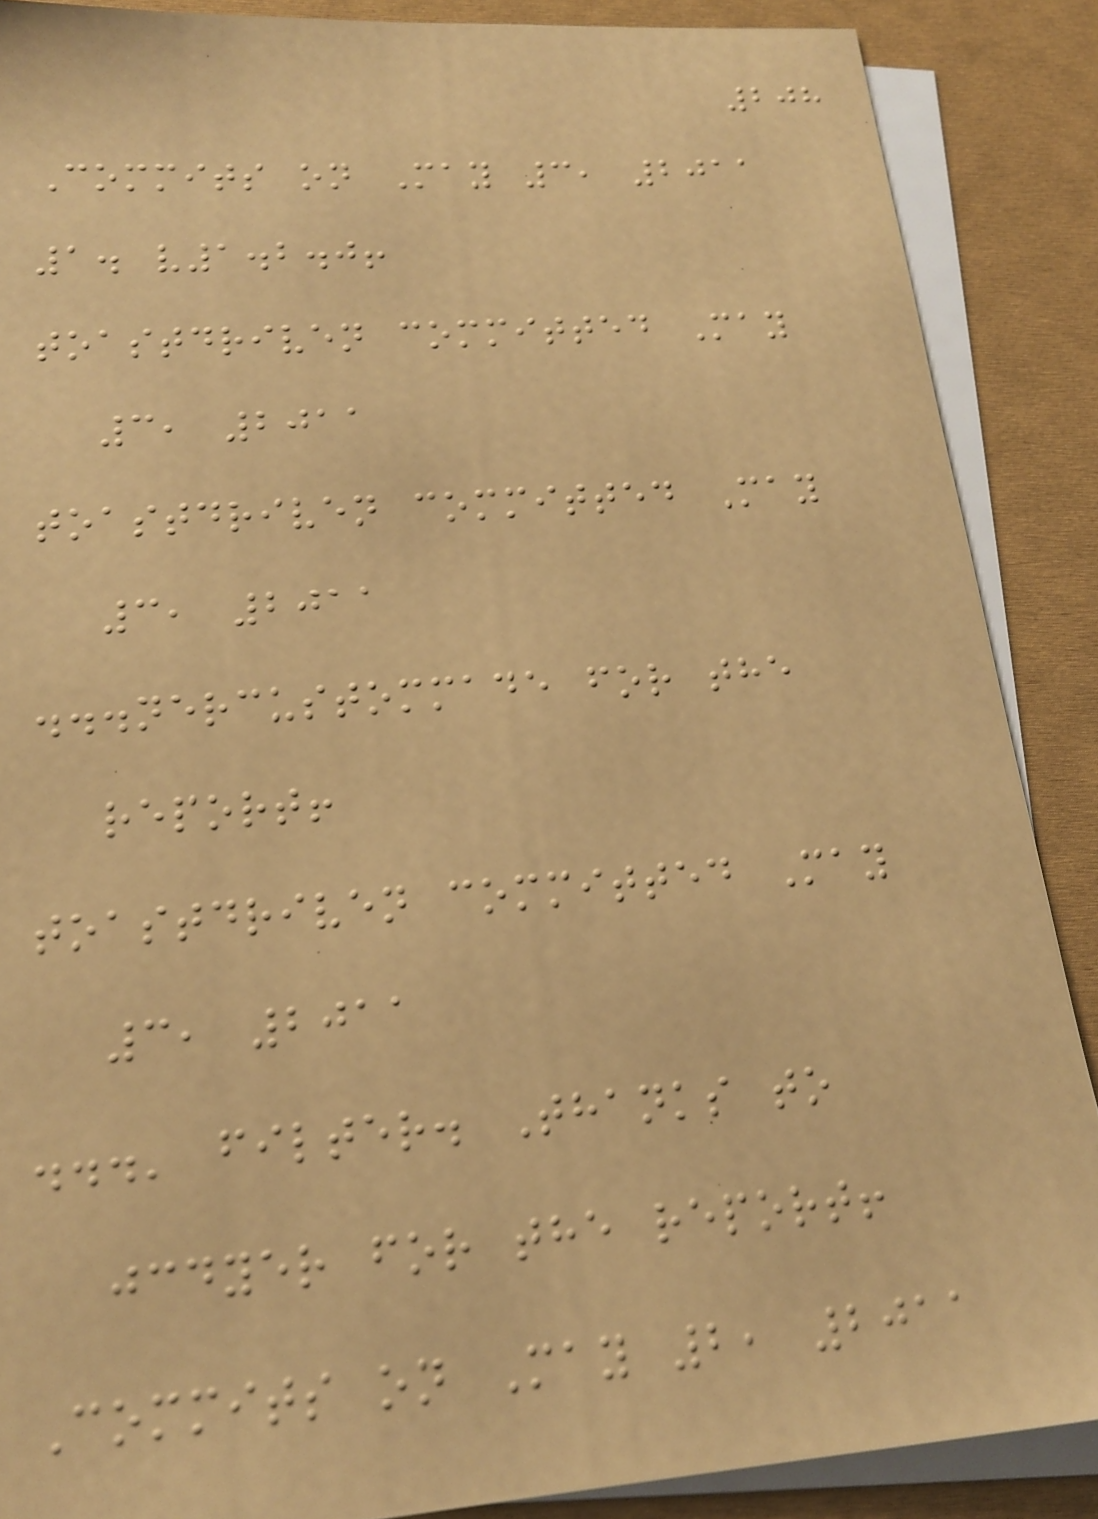208
Commits on May 3, 2011
1. v1.2.0!
toastdriven committed May
3, 2011
toastdriven committed May
3, 2011
...nercustommade for the
report!
toastdriven committed May
3, 2011
...' filter. Thanks to
jcdyer for the report!
Commits on May 2, 2011
